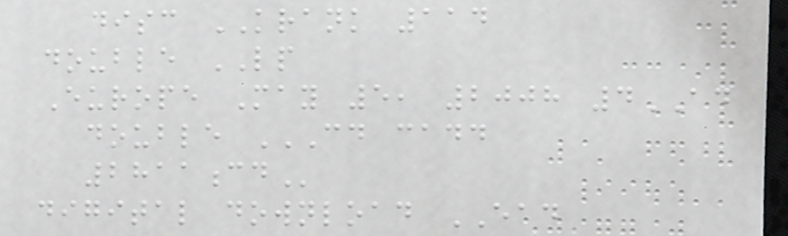disc KRANK 114
double LP
Europe May 5, 2008 4AD
double CD CADD
2811CD
digital download EAD
